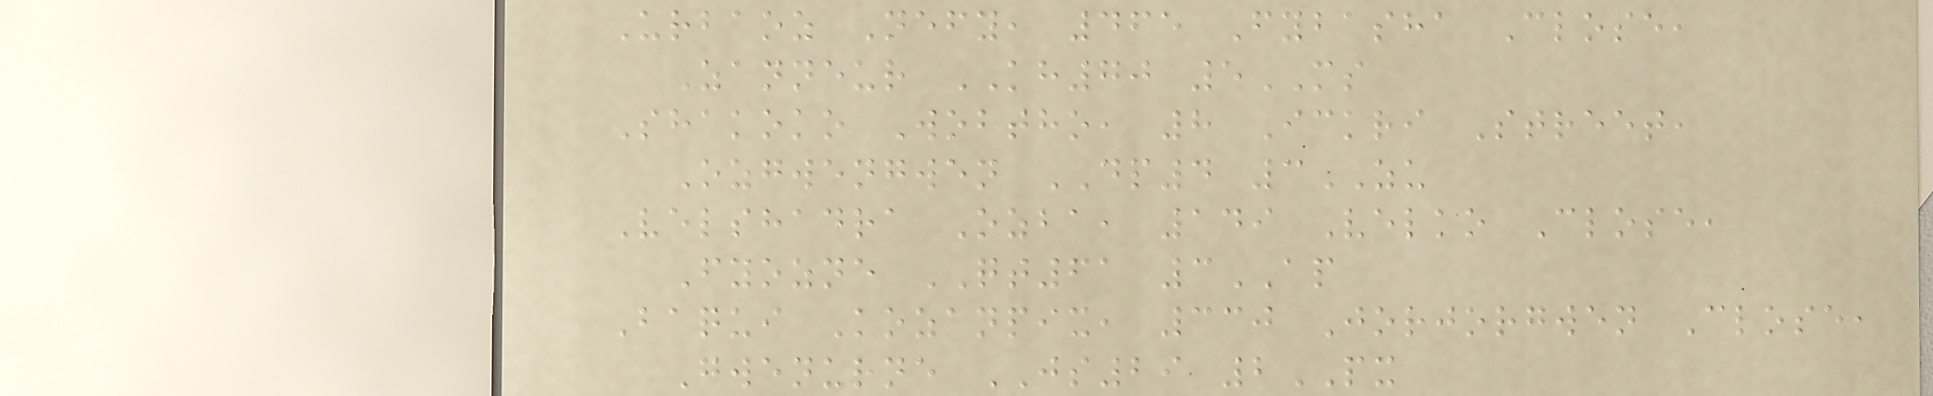Urbaoz Nefy, 465 Fybasha Close,
Zanneur KH70 5MS
Shakoko Wobtho, 8 Ickri Street,
Ozgwengwen DP4 3ZU
Velshadra Ozba, 149 Velko Close,
Fyozne QT61 3AP
Baqui Kozanpix, 330 Jorjorgwen Close,
Gwenurne JS29 2PX
